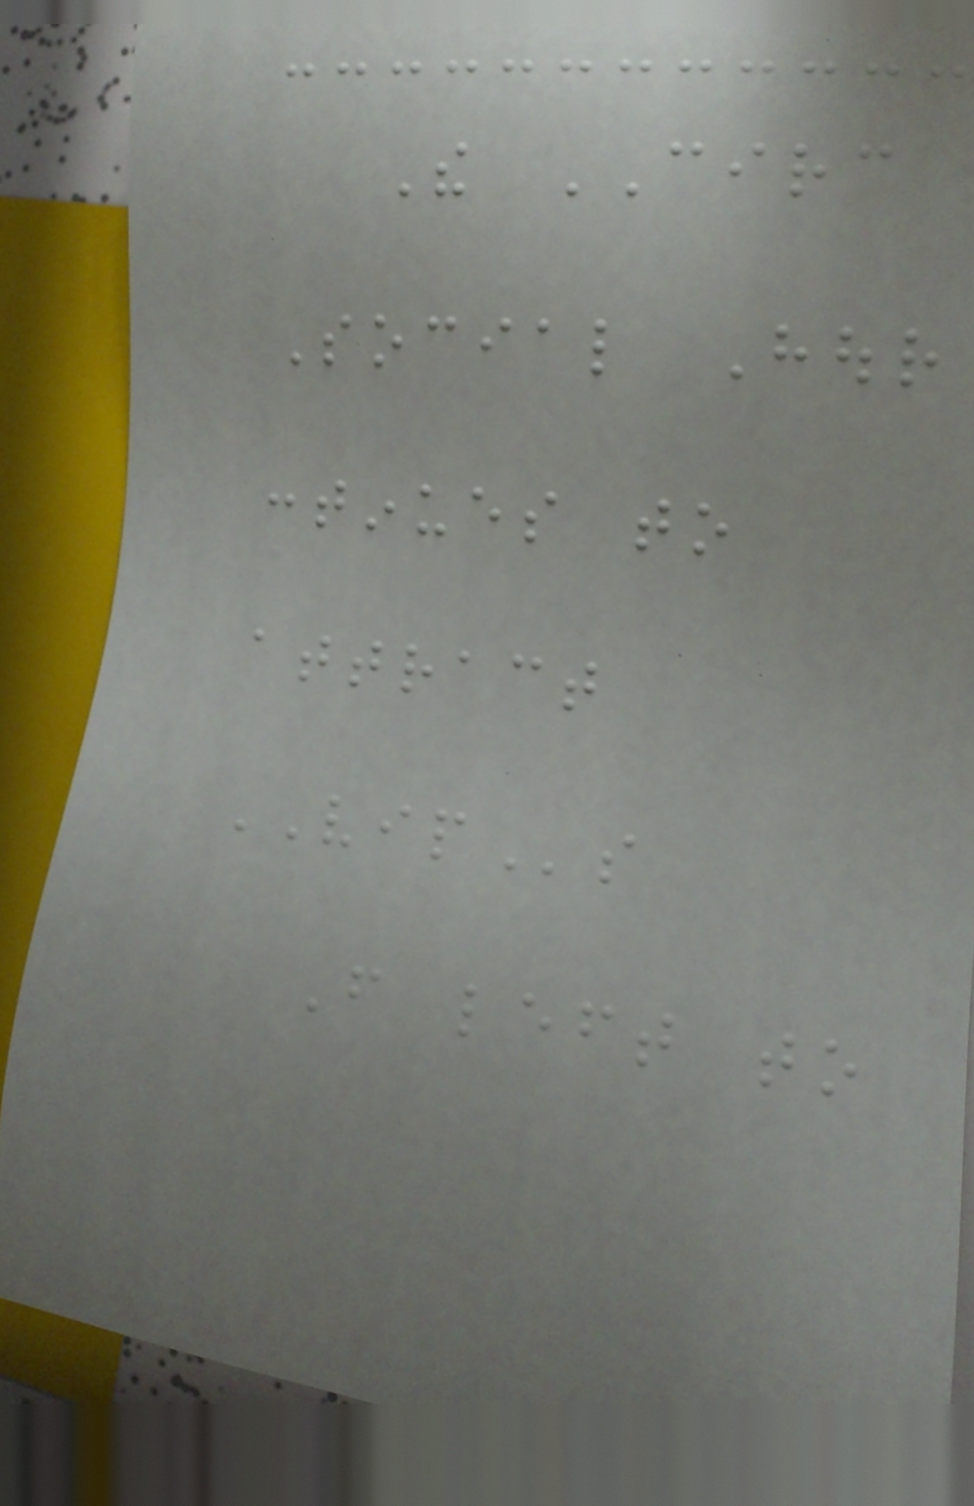The CIRC
Social Hour
continues to
attract
VIPs
From left to
